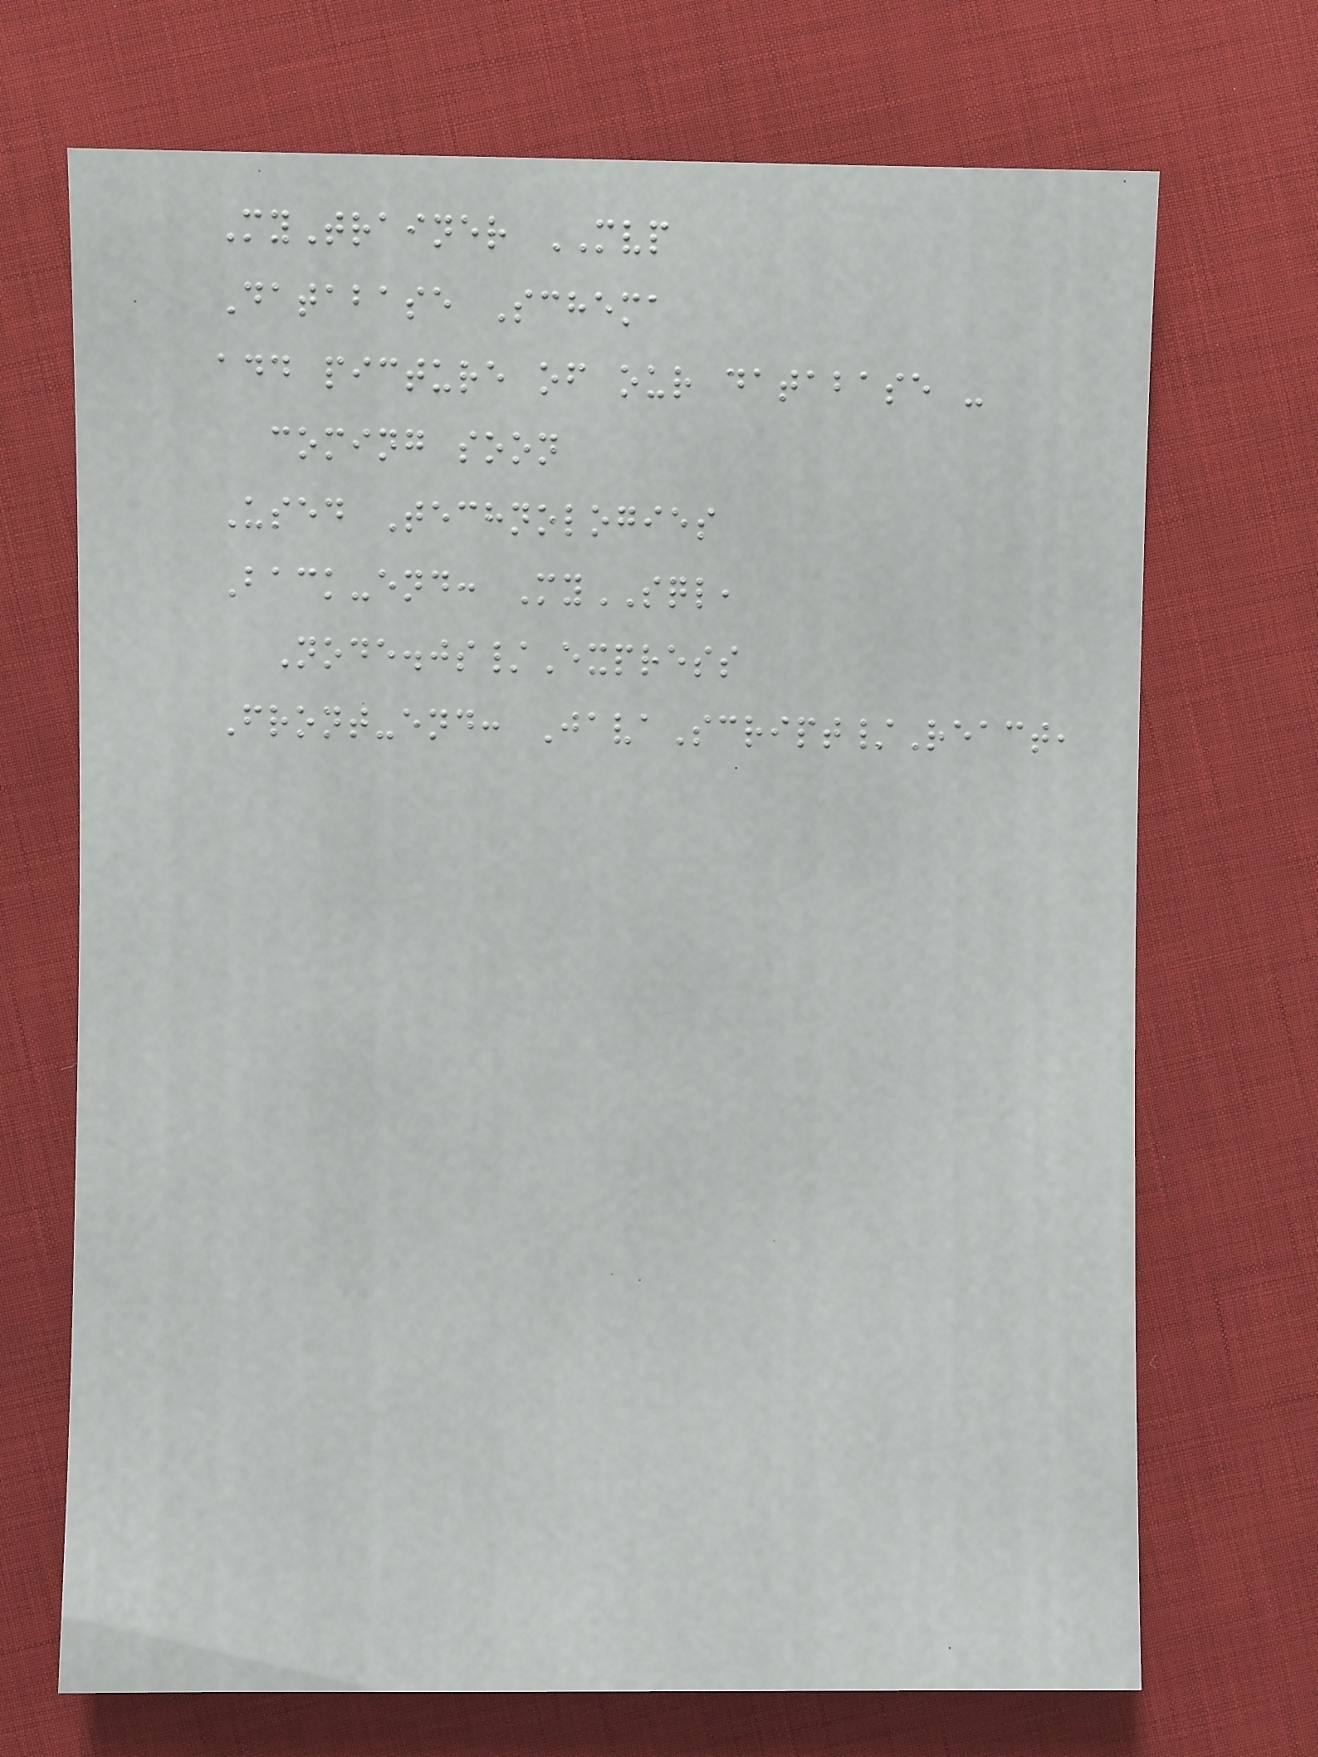MyTrainer MVP
Database Schema
add picture of our database -
coming soon
Used Technologies
Back-end: MySQL,
Node.js/Express
Front-end: JavaScript/React,
